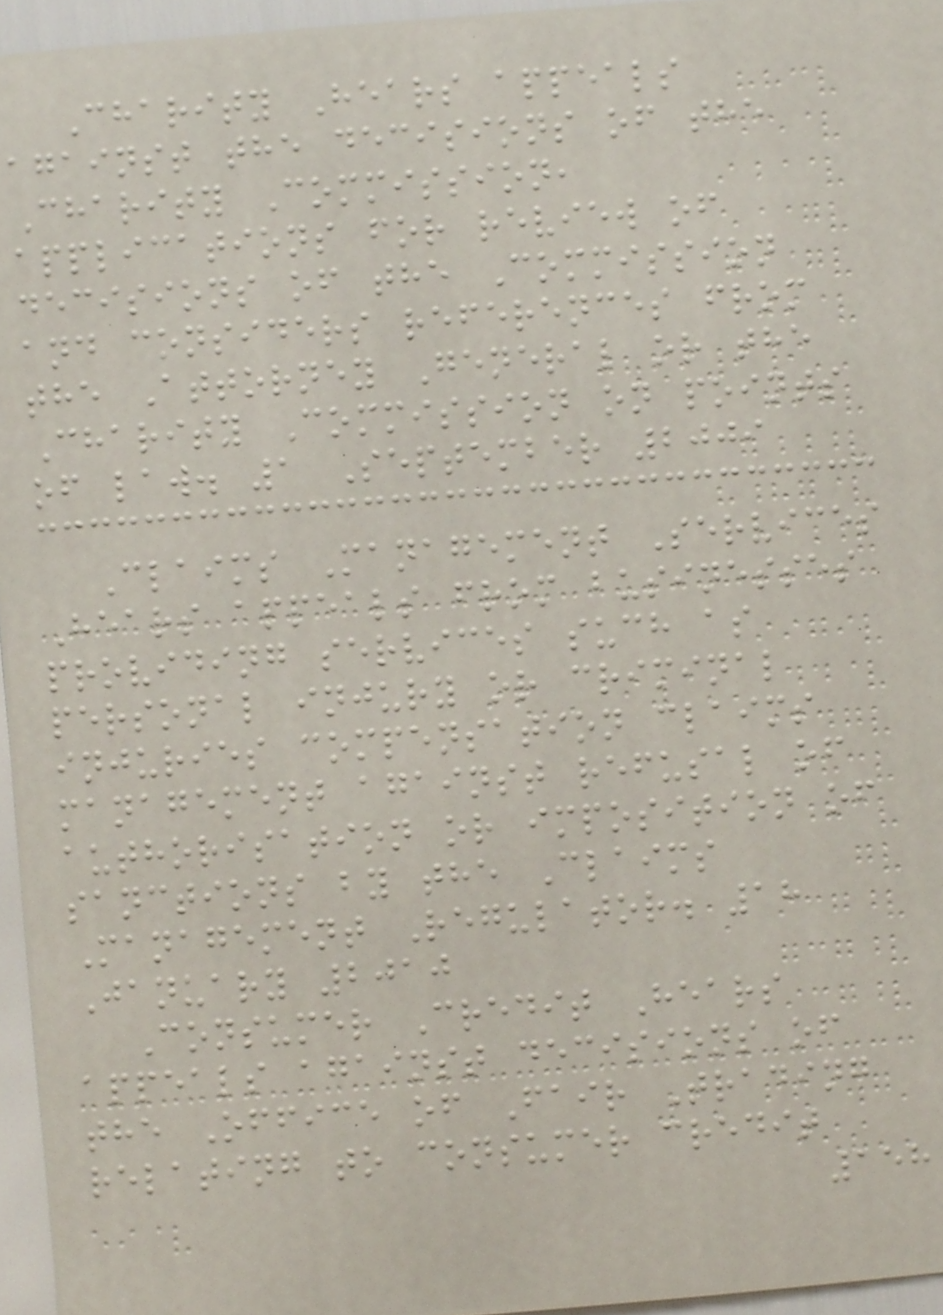Charity Hears appeals
against the decisions of the
Charity Commission,
applications for review of
decisions of the Commission
and considers references from
the Attorney General or the
Charity Commission on points
of law. 1 September 2009
Claims Management Services
Hears appeals from businesses
providing services such as
personal injury or criminal
injuries compensation claims
management against refusal of
authorisation or imposition of
sanctions by the Claims
Management Regulator. 18
January 2010
Consumer Credit Hears
appeals against decisions of
the Office of Fair Trading
relating to consumer credit
158
